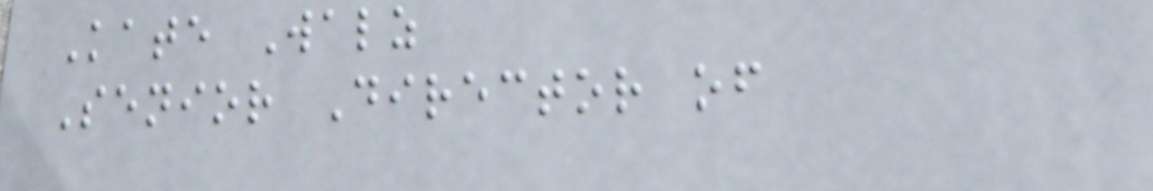Kate Walz
Senior Director of
